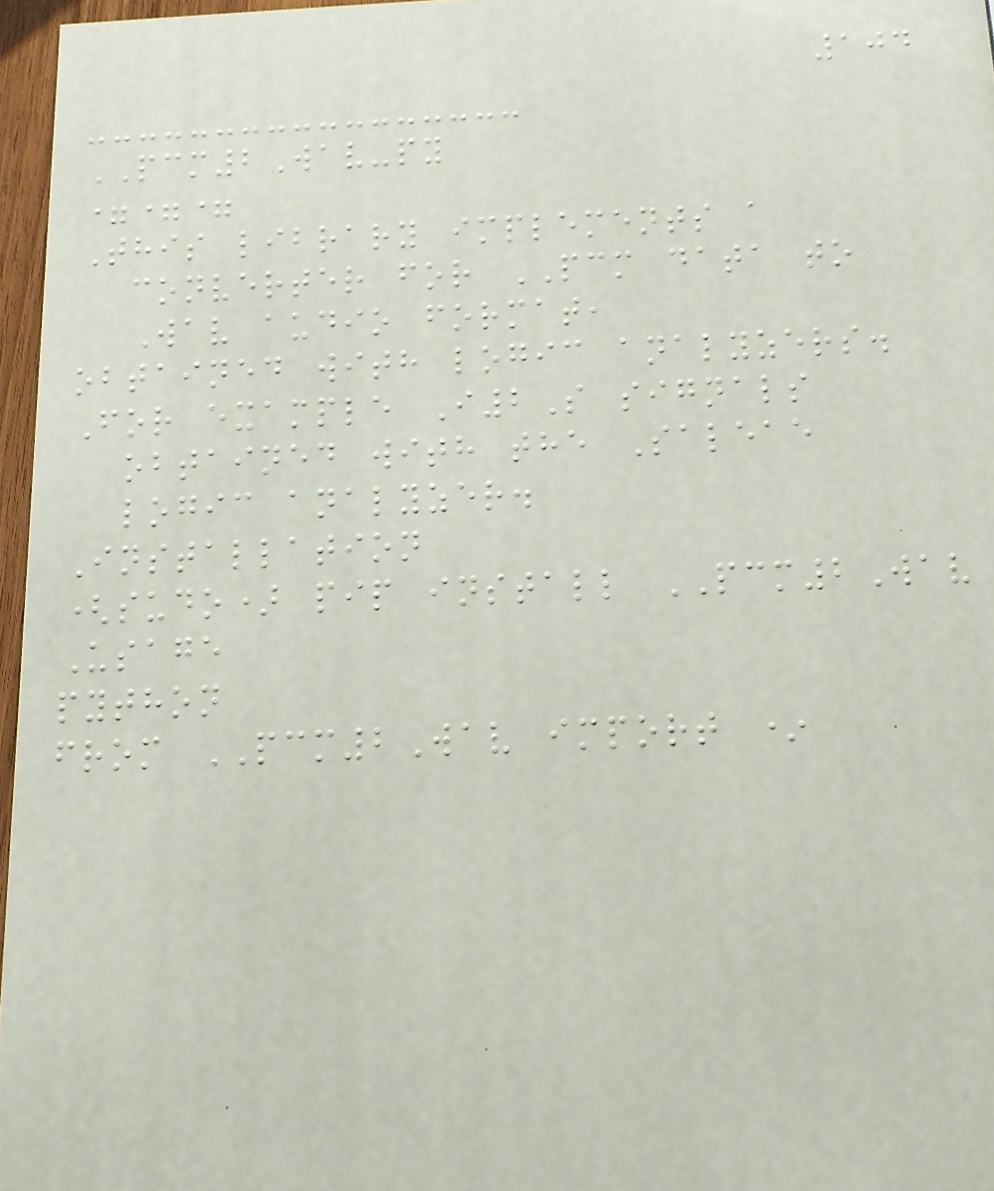104
PCM2Wav-py
===
This library implements a
converter for PCM data to
Wav audio format,
obtained with logic analyzers.
For example I2S signals
obtained with the Saleae
logic analyzer.
Installation
(sudo) pip install PCM2Wav
Usage
python
from PCM2Wav import *
